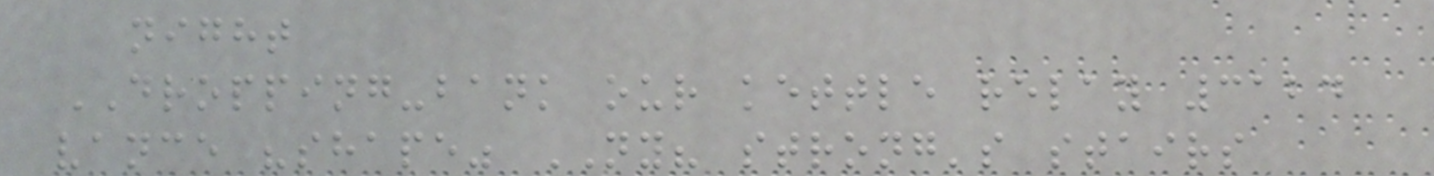night
DROPPING-bank our kettle relay 3124
vance "shape" NY? strong's stairs
